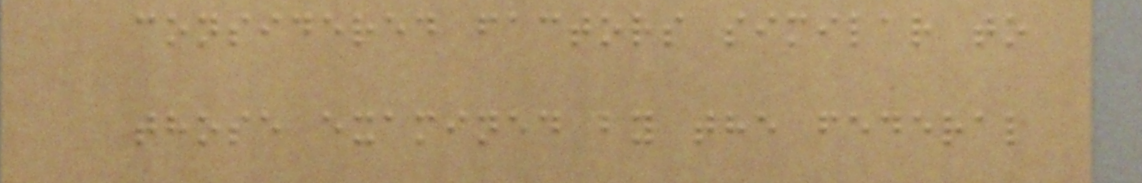considered factors similar to
those examined by the federal
